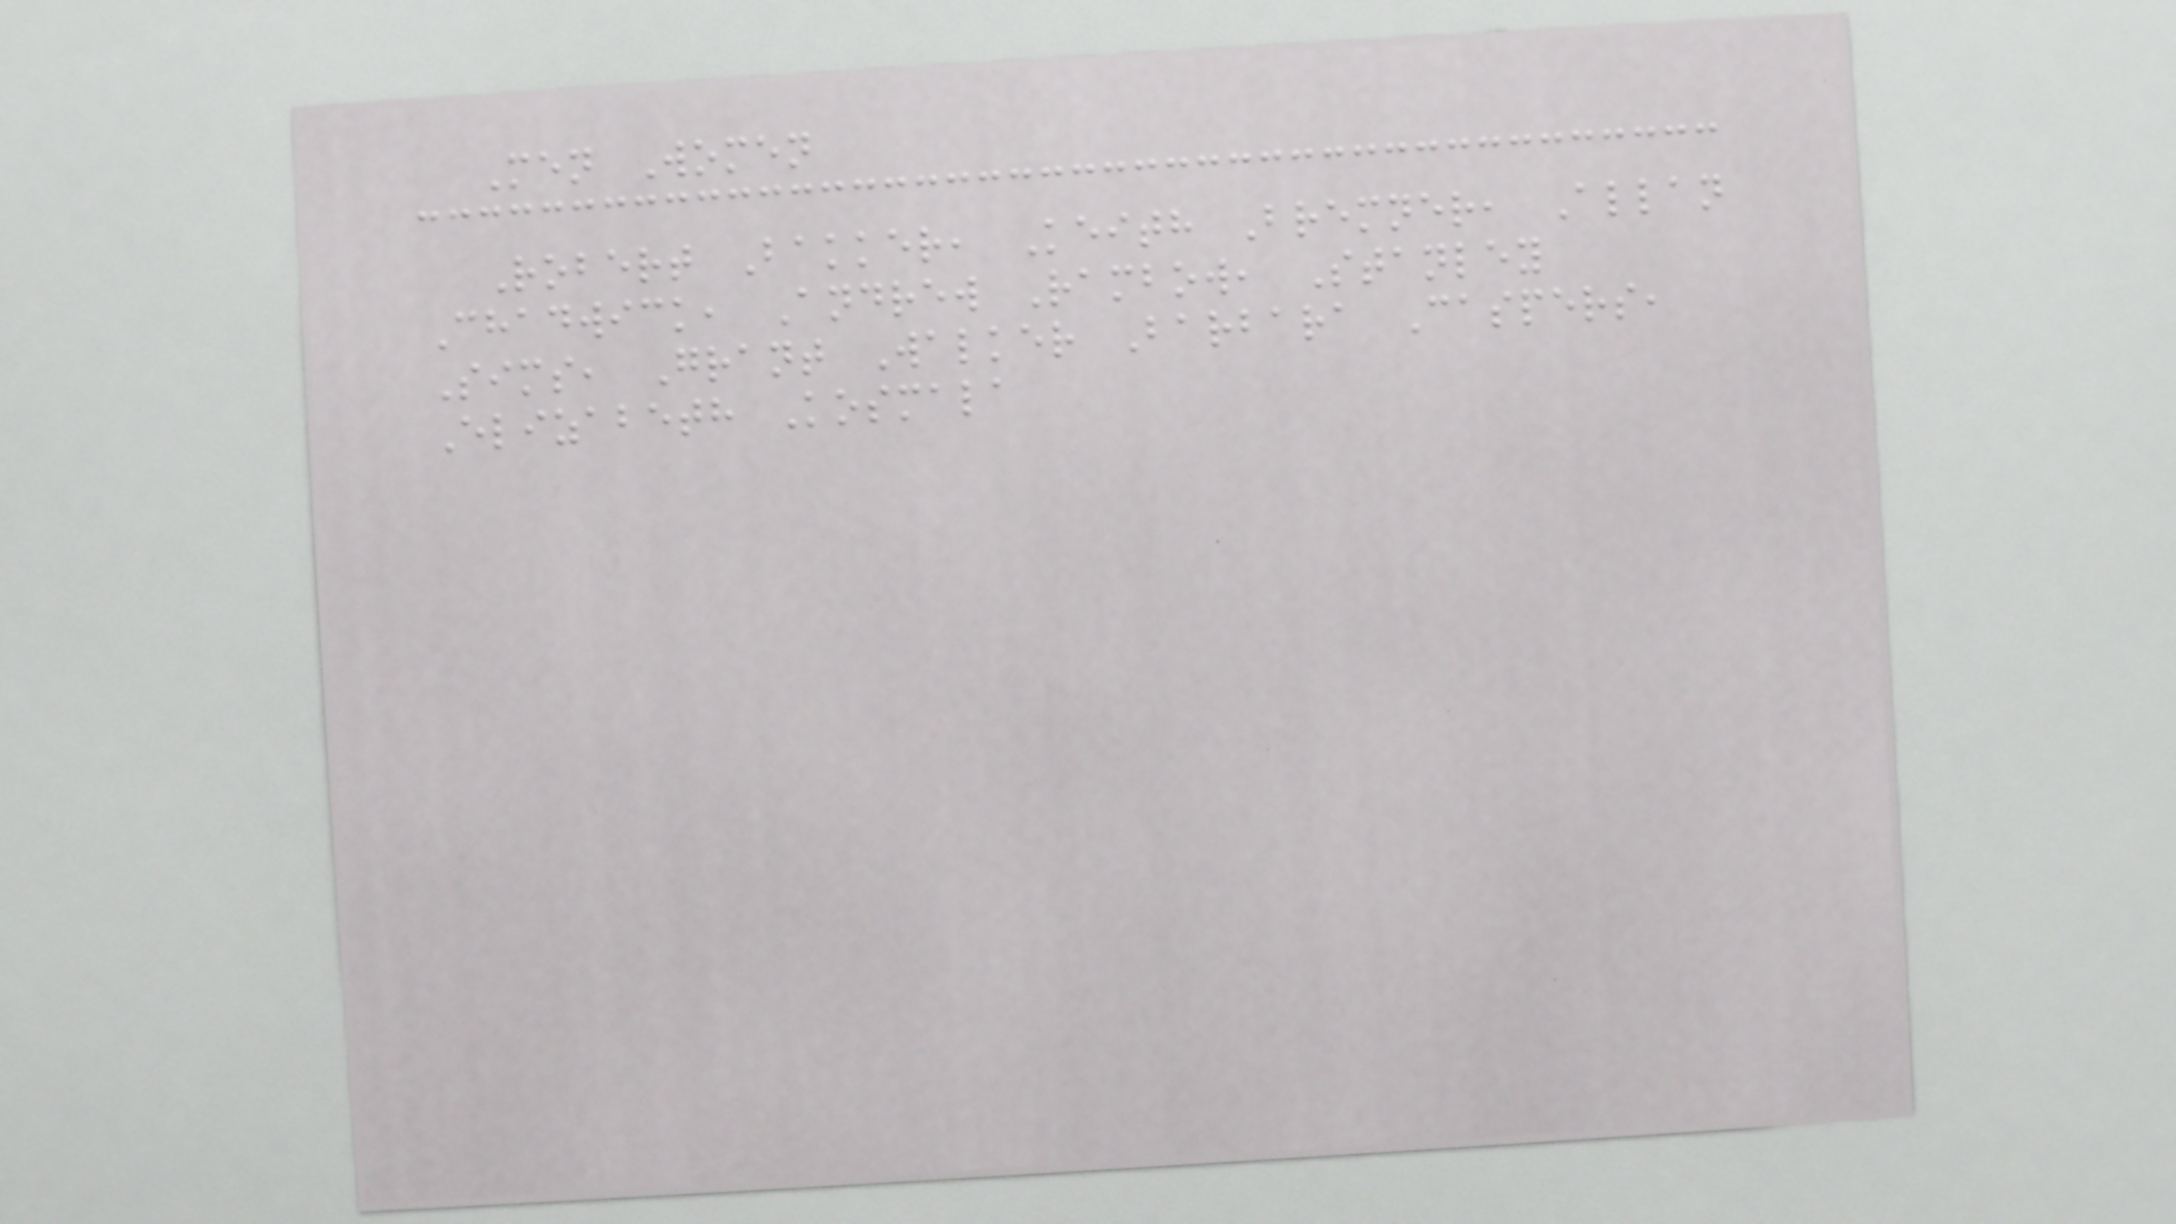Men Women
Robert Bakker, Keith Bremner, Allan
Chadwick, Andrew Rambow, Stanley
Sims, Grant Walker Barbara Caspers,
Elizabeth Kosmala
